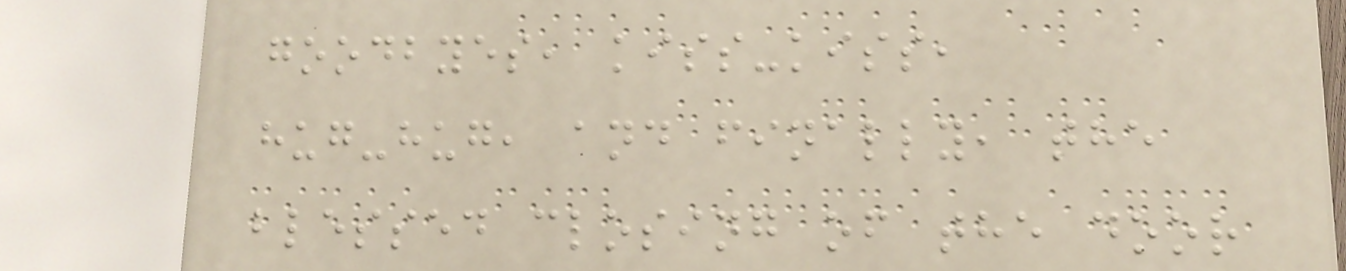goodbyes, kiss-kiss,
hug-hug, and finally, the
blessed closing of the door
